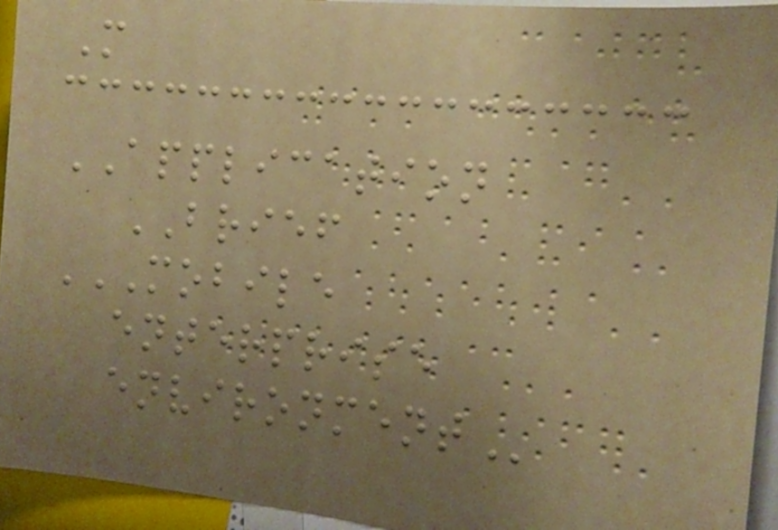M
APPLICATION
BRIEF
MOBILE
ENTERPRISE
ENVIRONMENT
